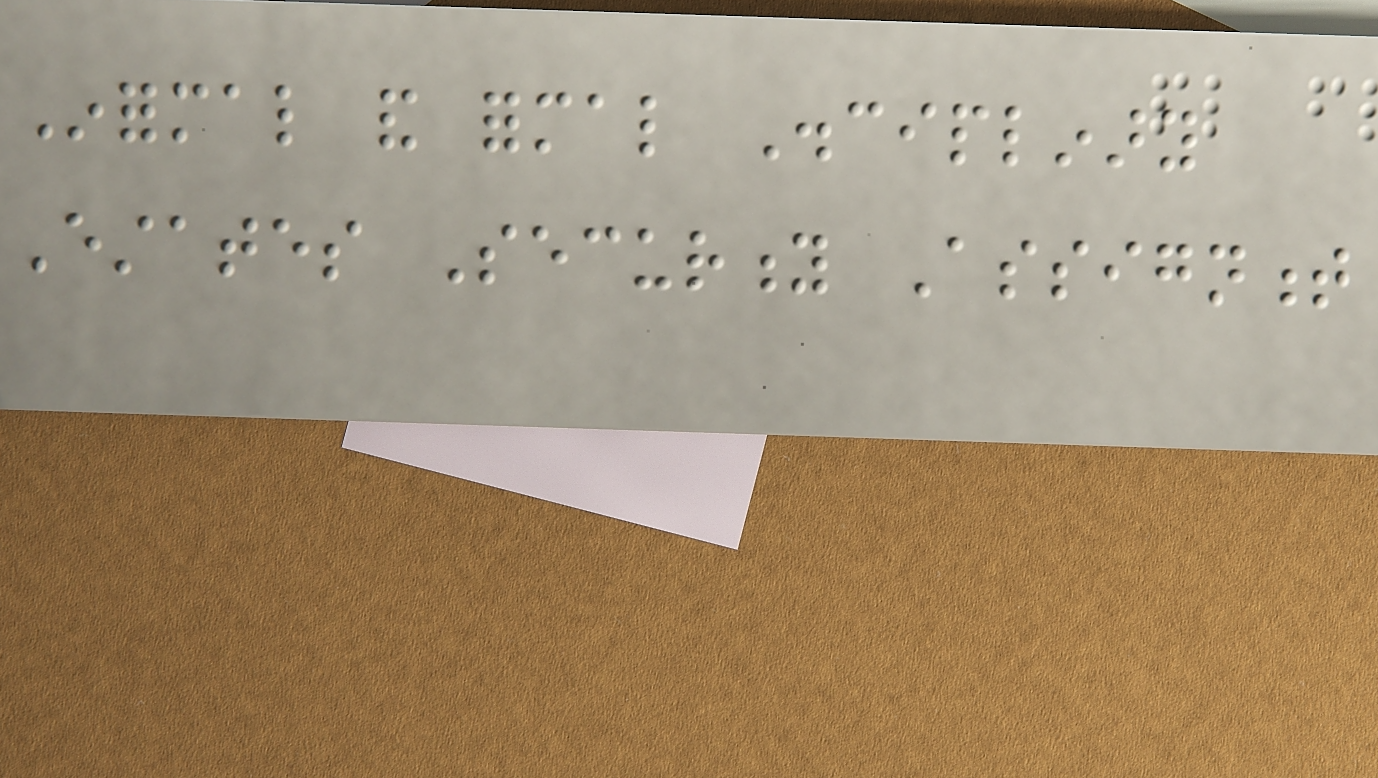Informal and formal Disciplinary
Estates Security Assignment
